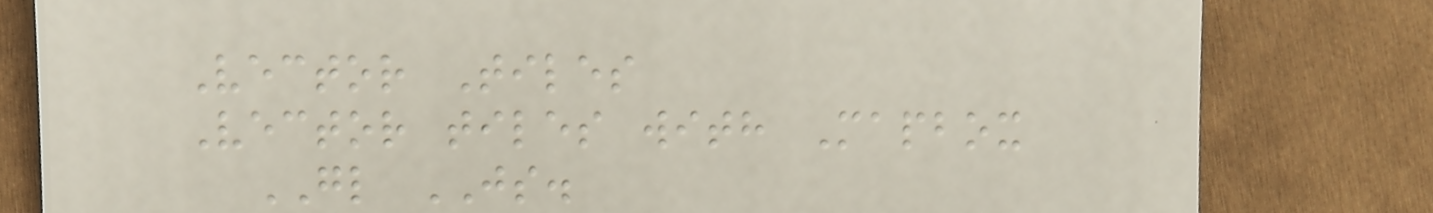Vector Tiles
Vector tiles with Mapbox
GL JS.
